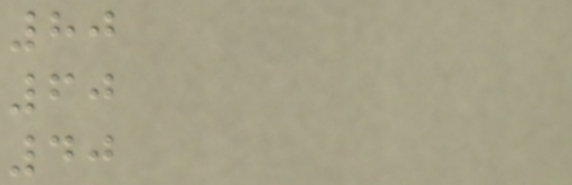80
60
40
